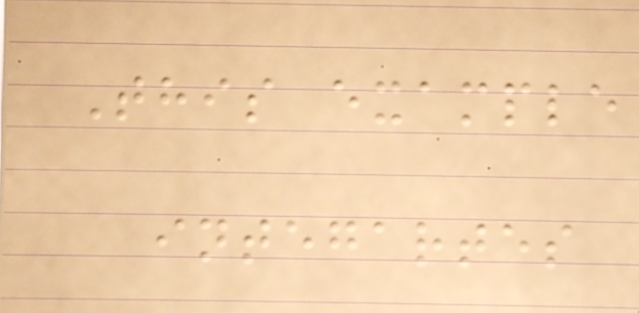This example
integartes
